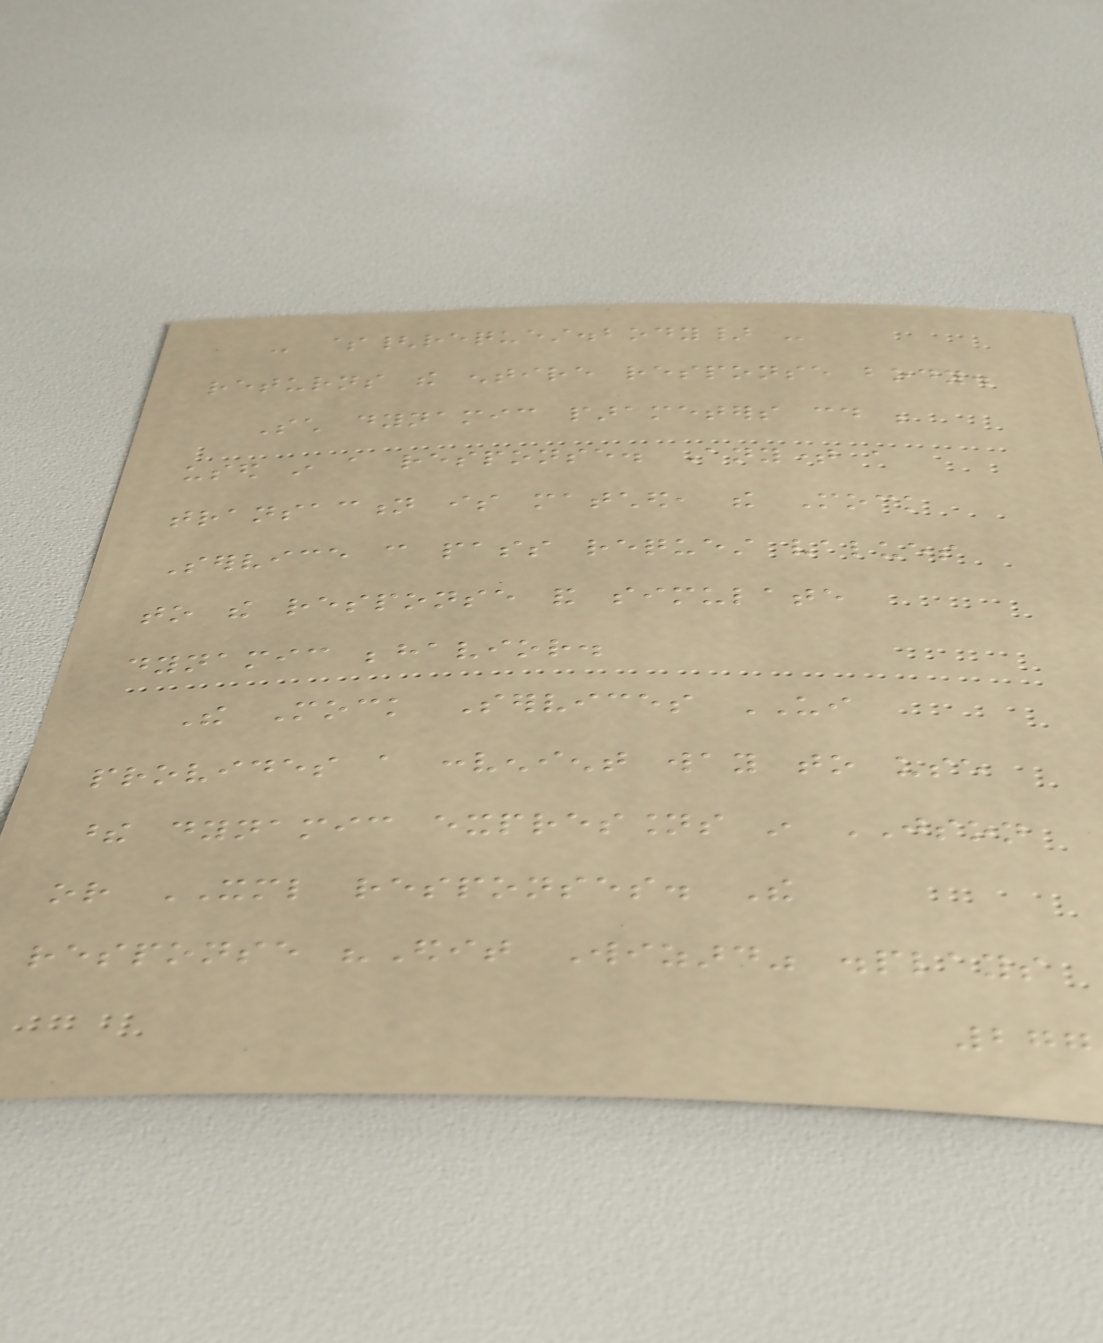- ${request.body} -
returns the entire response body.
Such dynamic parameters could be
used in a response. Anytime a
transaction is matched, the Mock
Service can pass request values
to the response and simulate
dynamic behavior.
The Mock Services UI
provides a convenient way to use
these dynamic expressions in JSON
or XML responses. The
response "Edit Wizard" displays
277
